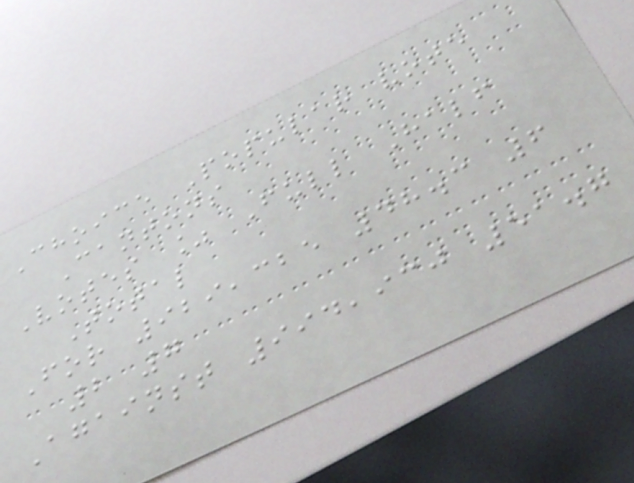Choice Popular vote
Cantons
Votes % Full Half
Total
For 929,325 48.3 6
2 7
Against 994,930 51.7
